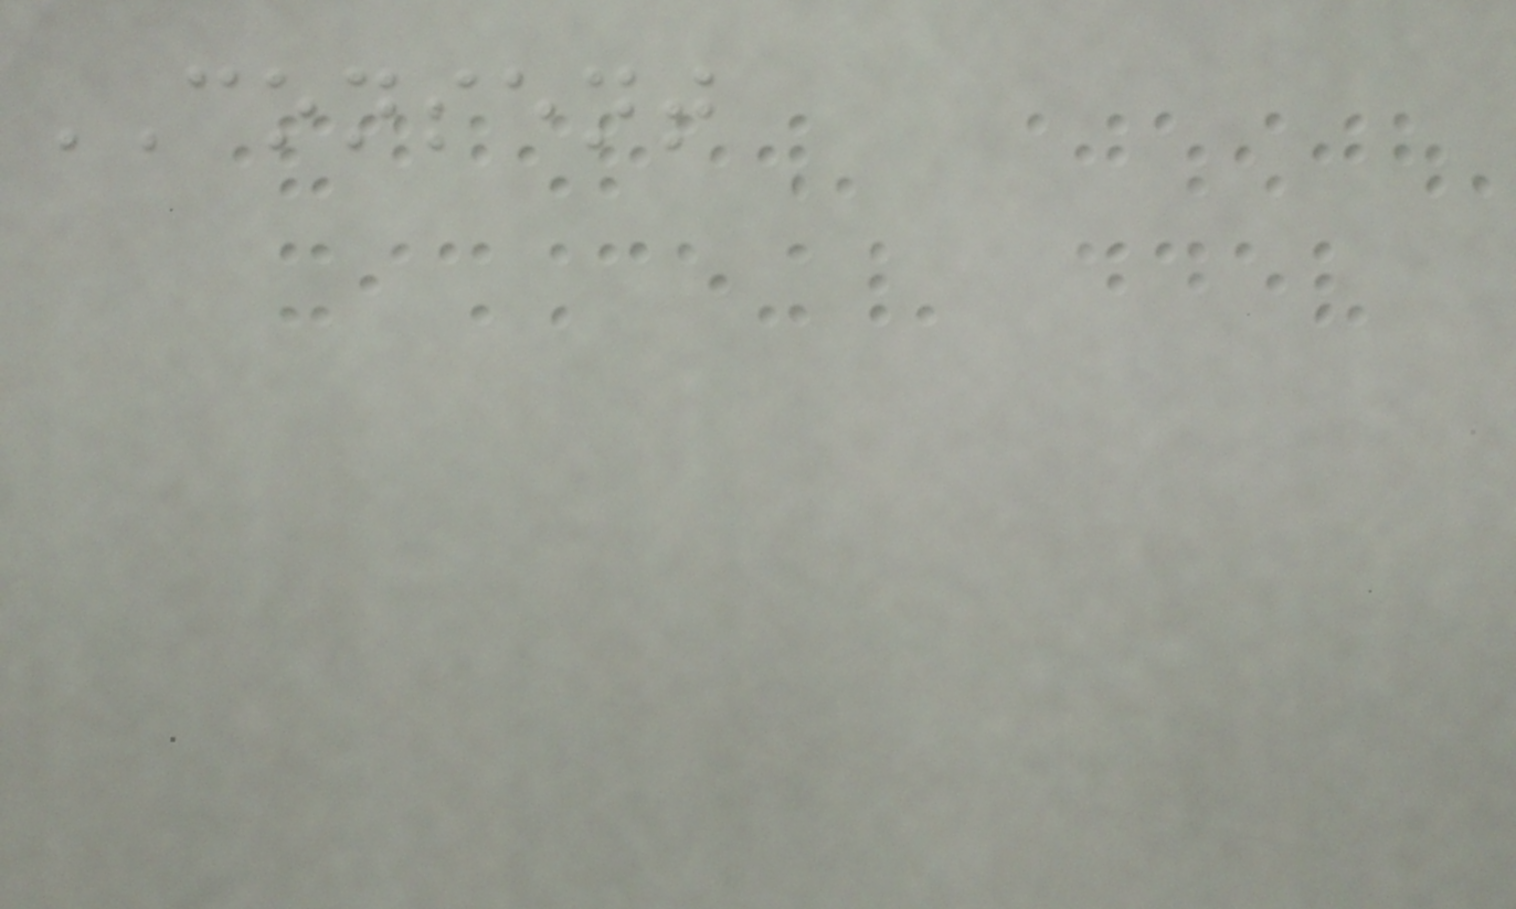CONSENT
